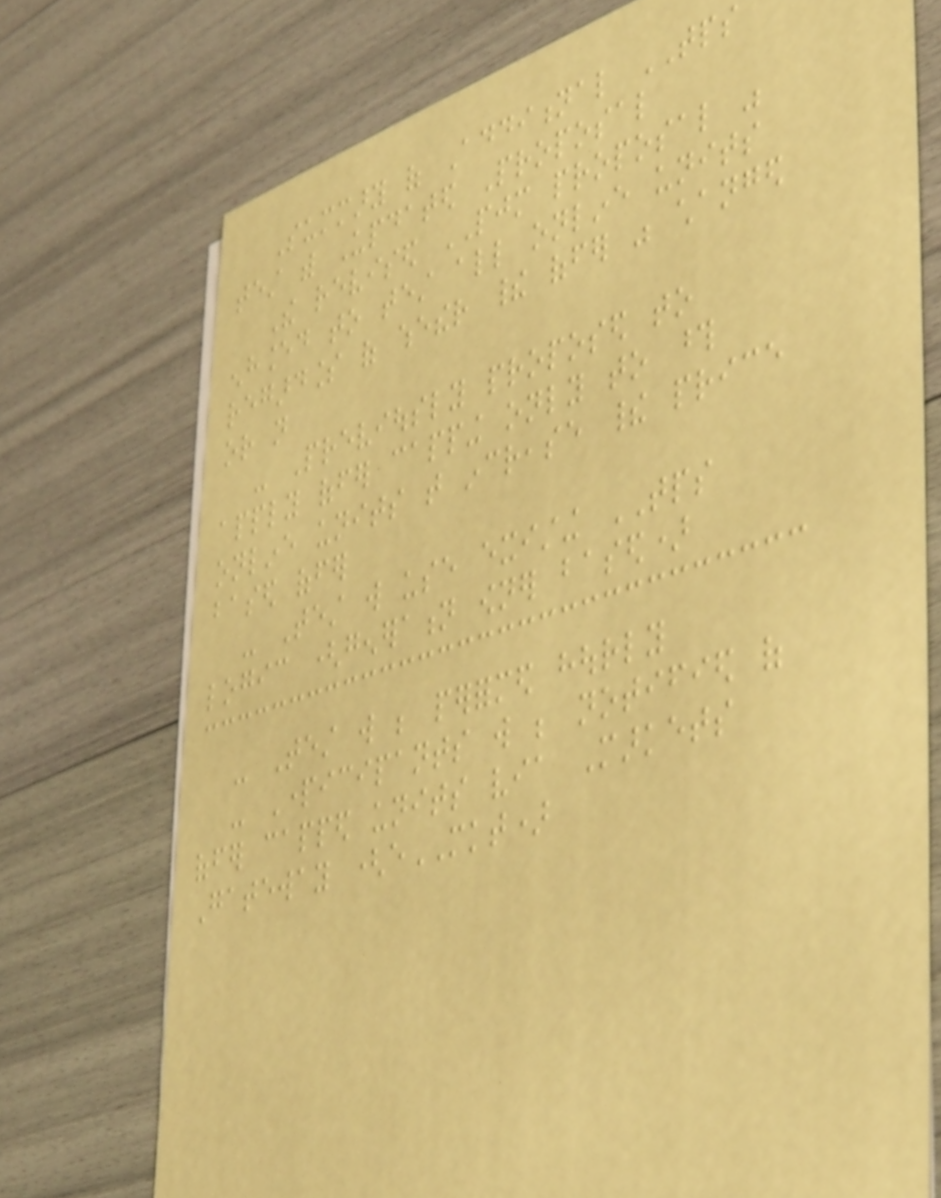Summary of Additional TPS
test with Updated Proposal
The revised PJM proposal was
enhanced to test all online units
regardless of whether their offer was changed
or not
- Previously proposed to
apply offer capping only to those
online units that increase their price
based offer
- Test will use existing TPS
logic (generation owner based)
- Test will be performed hourly
- Participants will be notified of
offer capped units via Markets
Gateway (eMKT)
